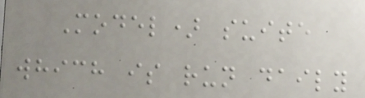Model) suite
which is run daily
